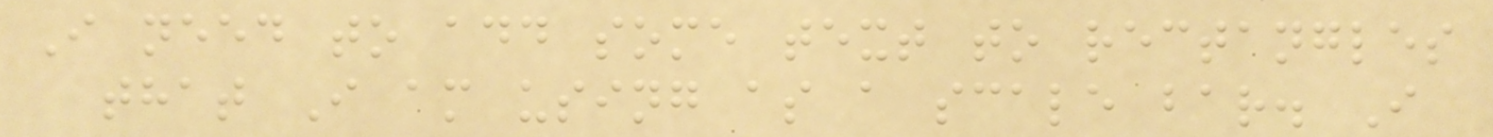I need to add some text to rectangles
that I am using as a scale bar. I
